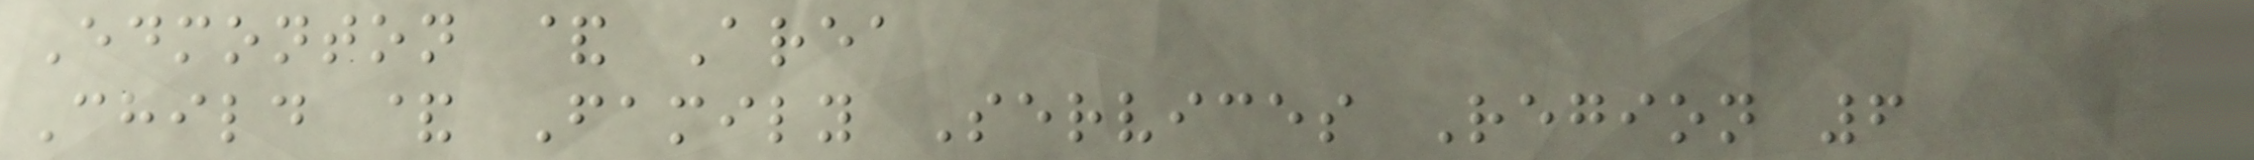Edmonton & Area
Child & Family Services Region 6
